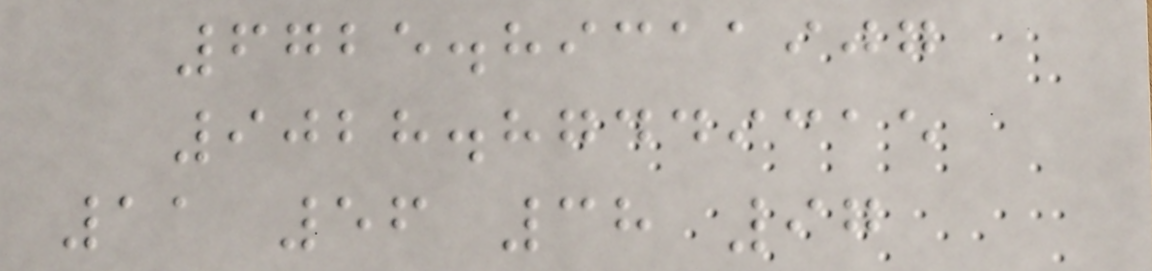6725.89311907
9028.87449315
11 56 38 97
